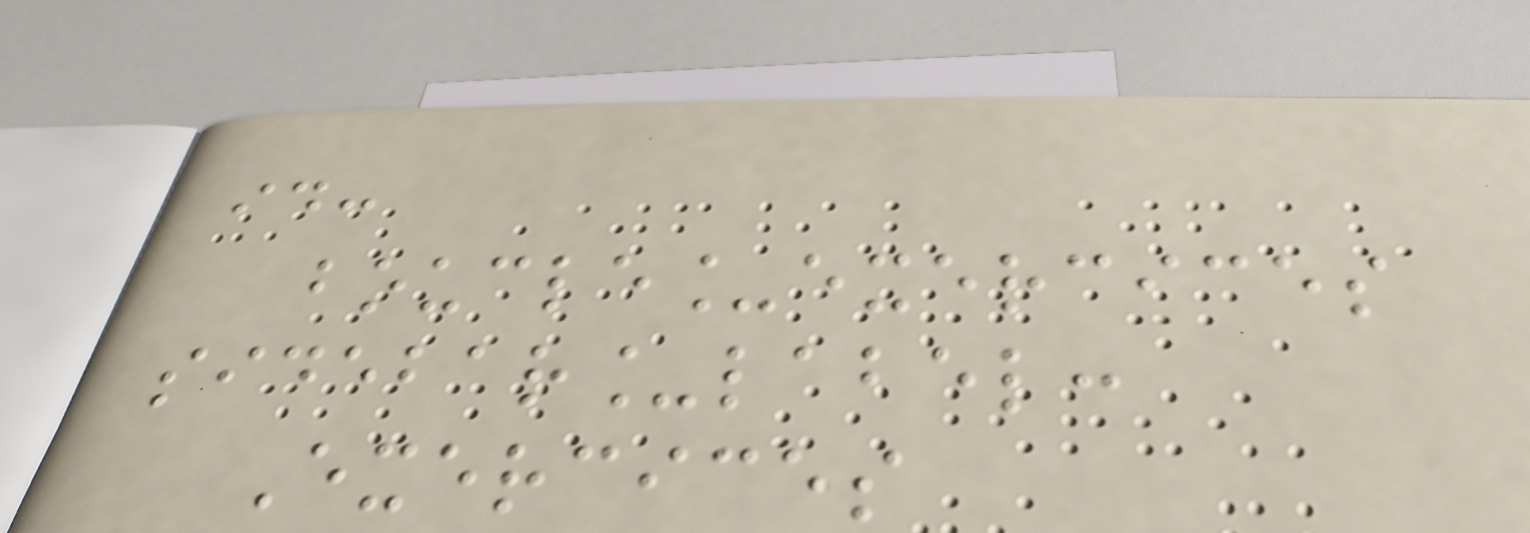id:
boucle_exercices
sidebar_label:
Exercices
